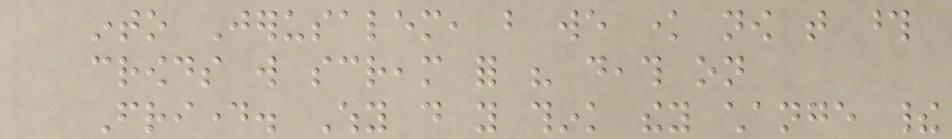into Jerusalem, but we know now that those
crowds will scream for his death on
Friday. Why do you think they change their
